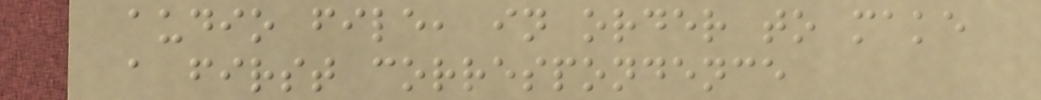audio file, in order to make
a first correspondence
